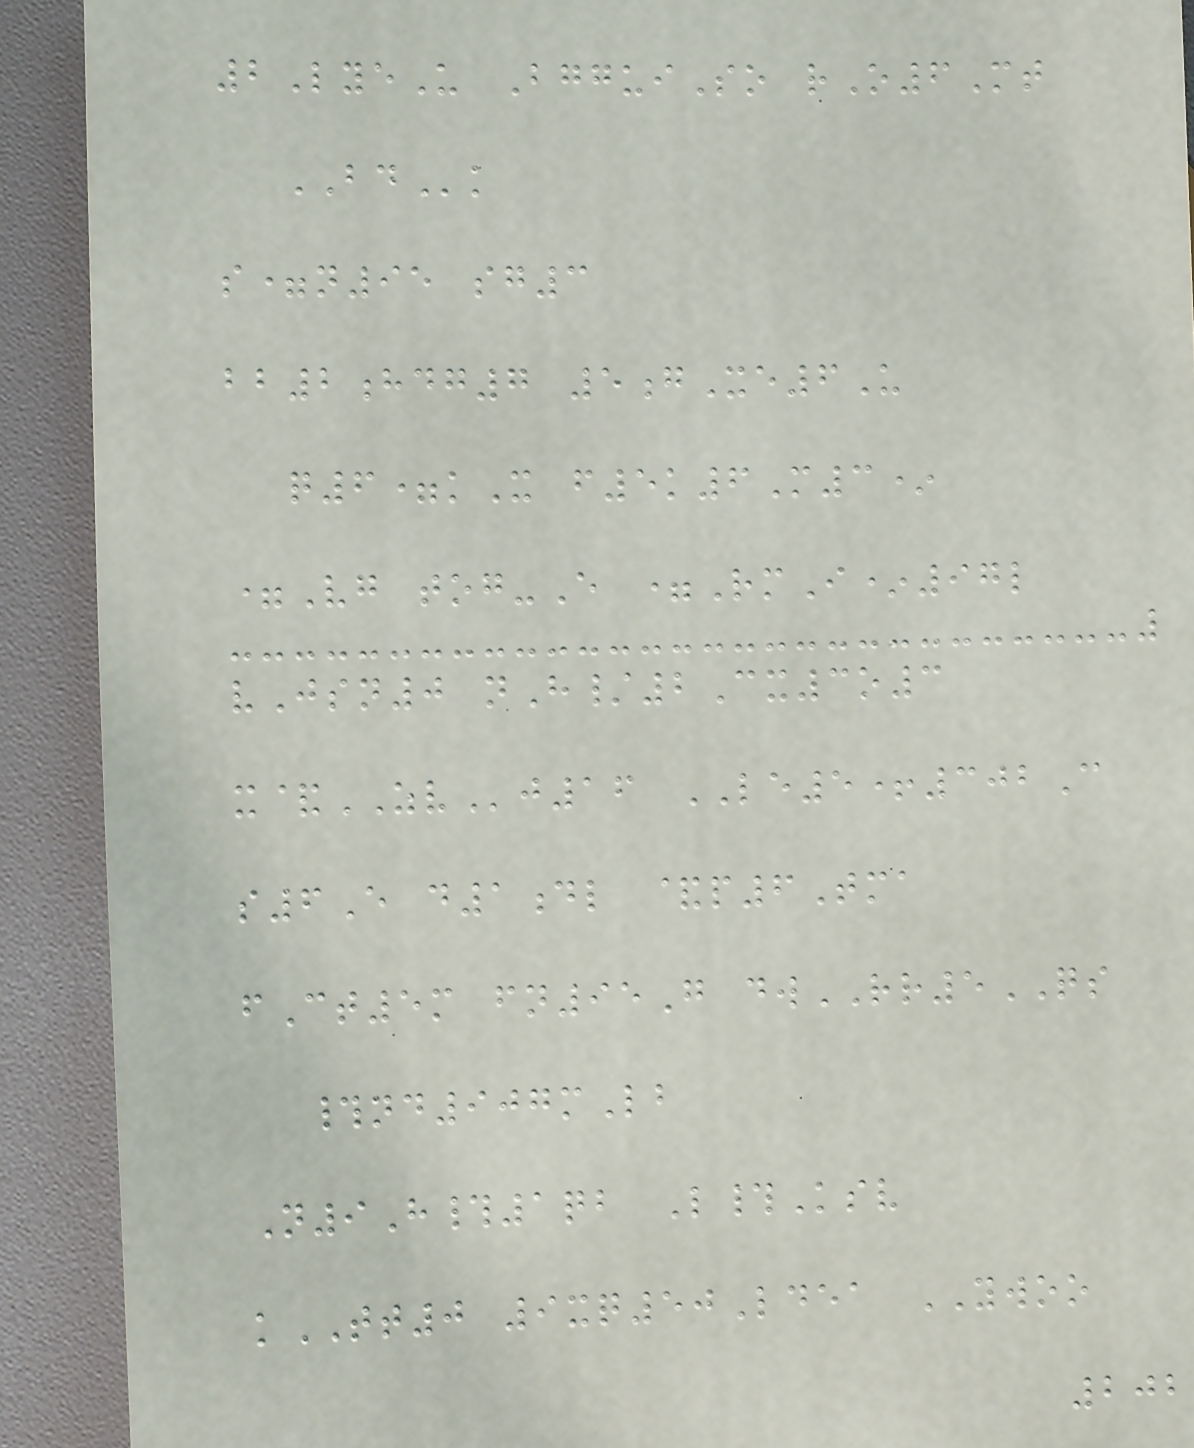2LyeU BgguiSo rO6Mt
BDk
s=n95 sg3
bb2hdg7 5gXe6U
q6=kX f5k6M3*
=Vg tog-E =RmI*97l
vJsn0 nH/2Cx3o3
x&ZVj16 LE5+302C
s6E d1dl &p6Tma
fCt5m fn95G dwRR5QS
#nd907mLb
N9H#1qb L#Ksv
kTT0 9xq50Ldea YWOO
202
